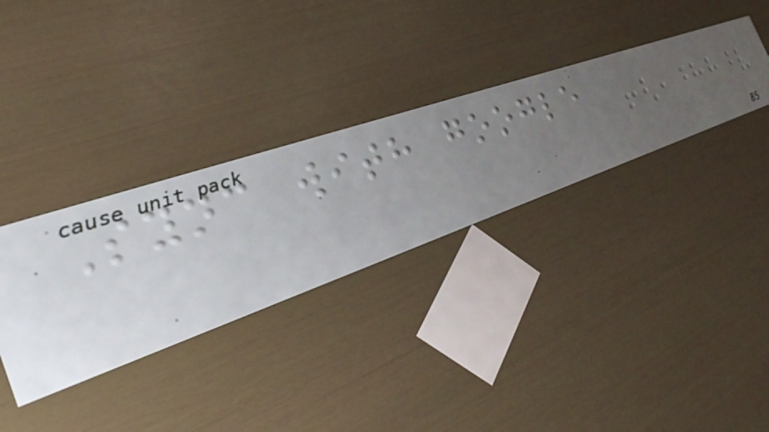Sync with google
